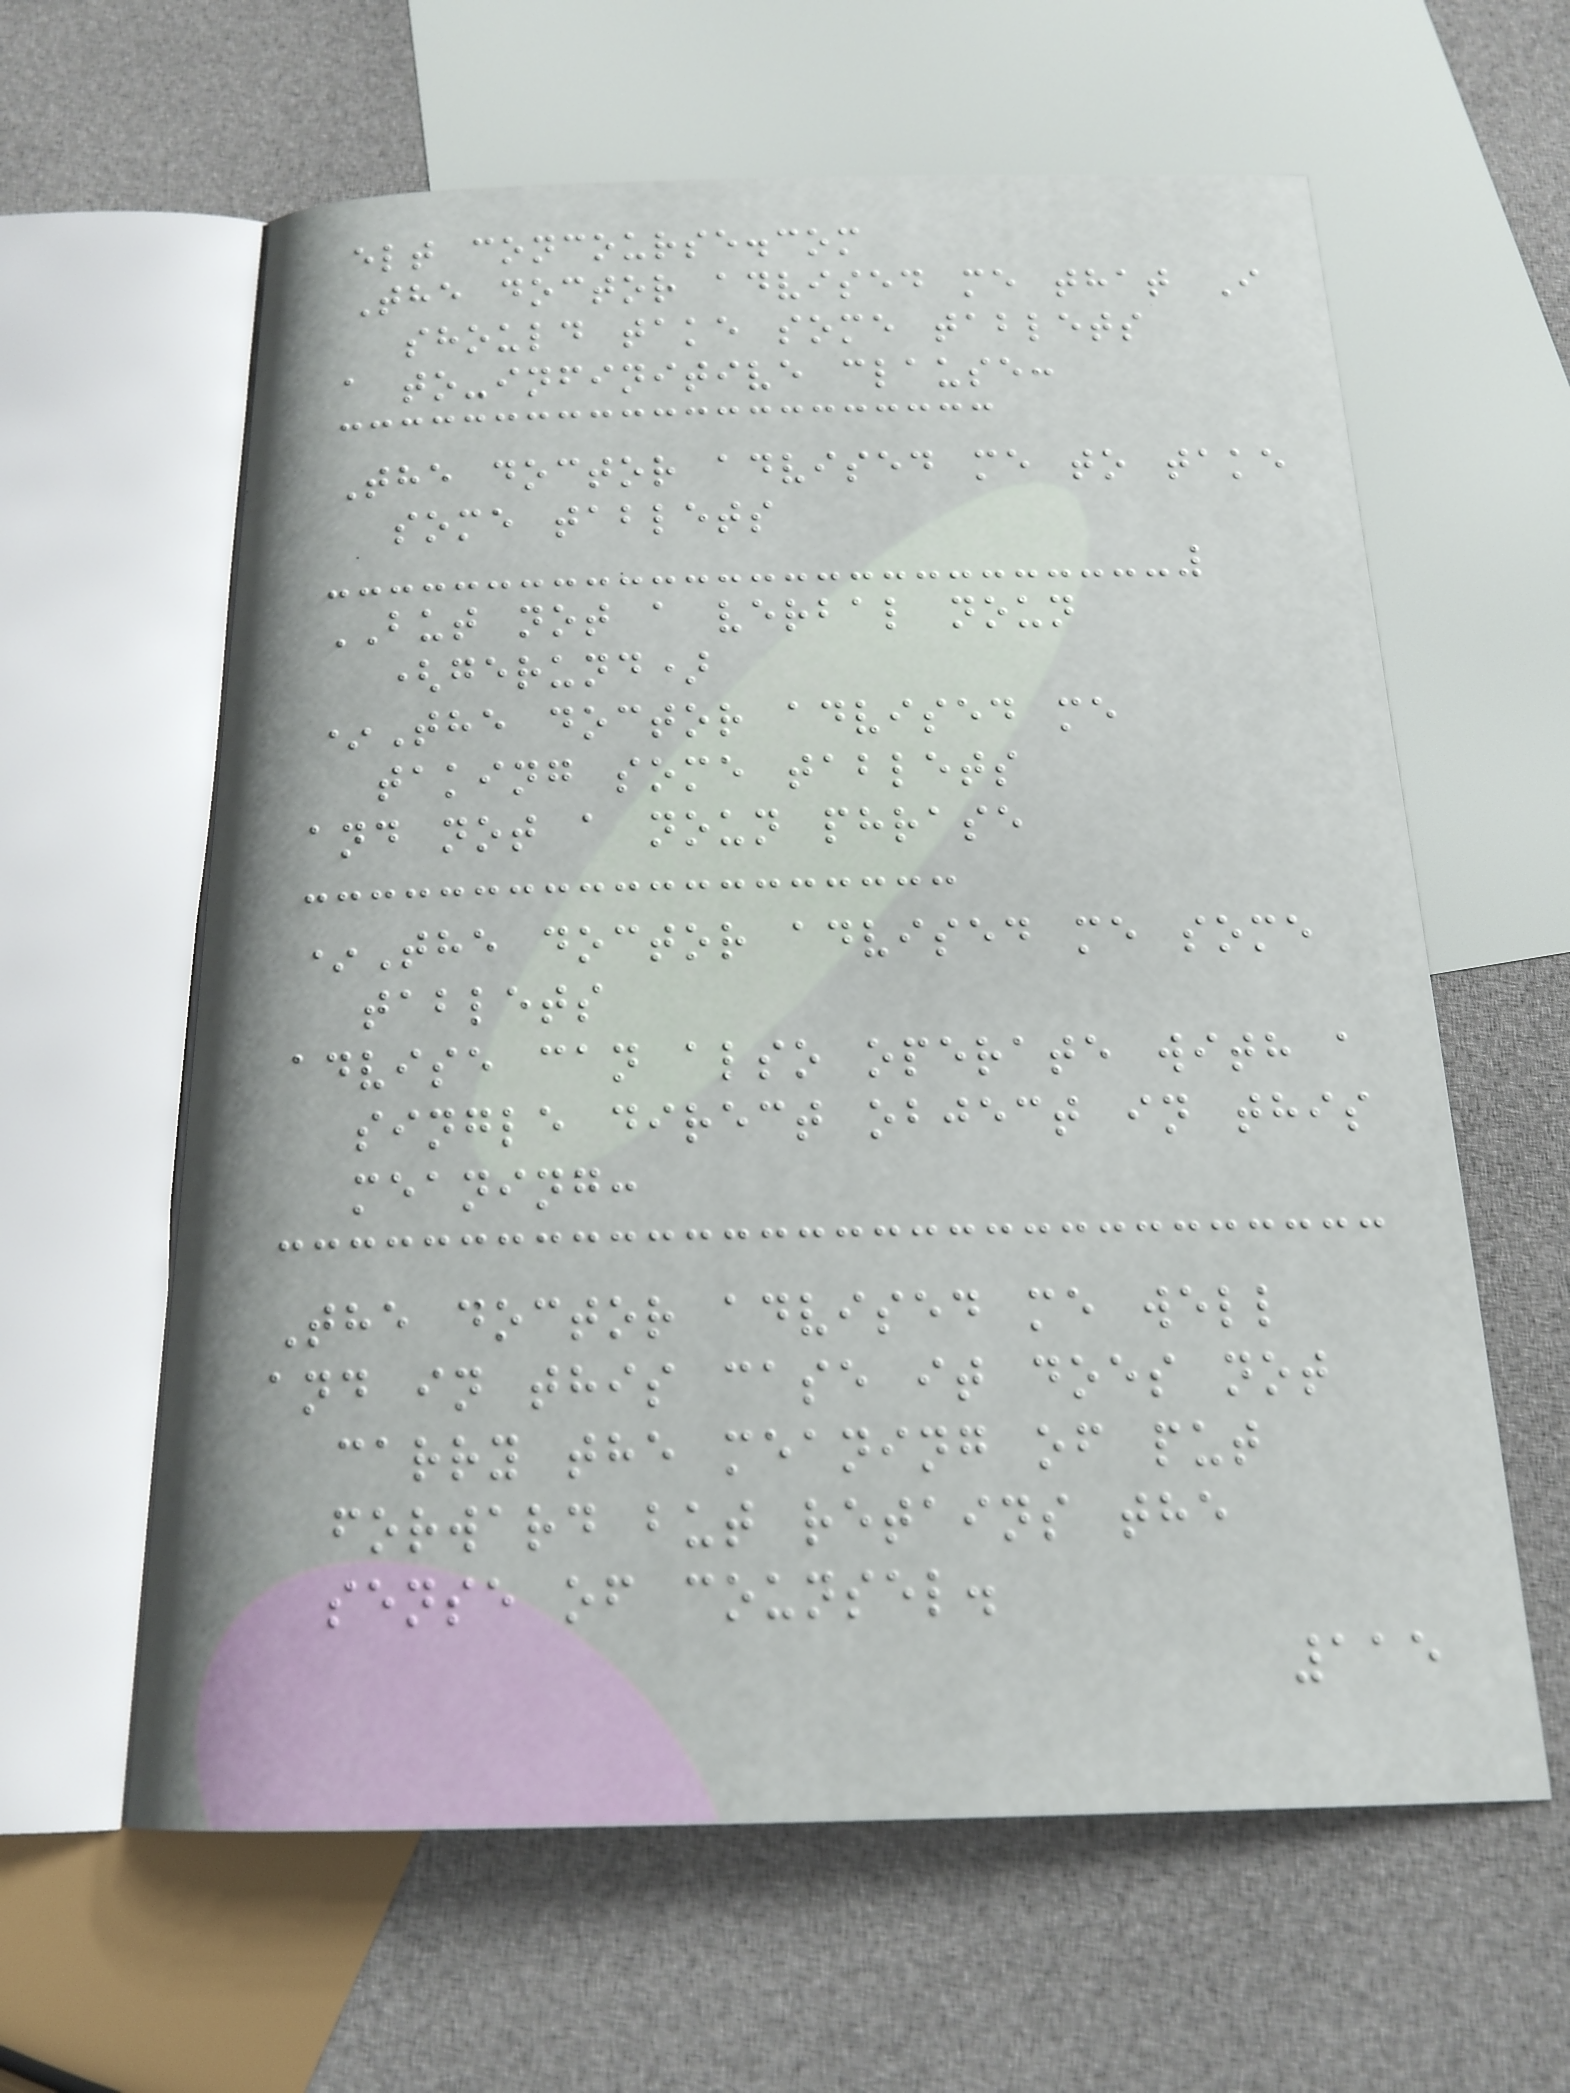elt concourse.com
The doctor advised me that I
should take some tablets
a to-infinitive clause:
The doctor advised me to take
some tablets
BUT not a verbal noun
(gerund)
*The doctor advised me
taking some tablets
and not a noun phrase
*The doctor advised me some
tablets
advise can also operate with a
single direct object in this
meaning:
The doctor advised me well
and in this case it does not
carry the meaning of put
forward but retains the
sense of counsel.
115
